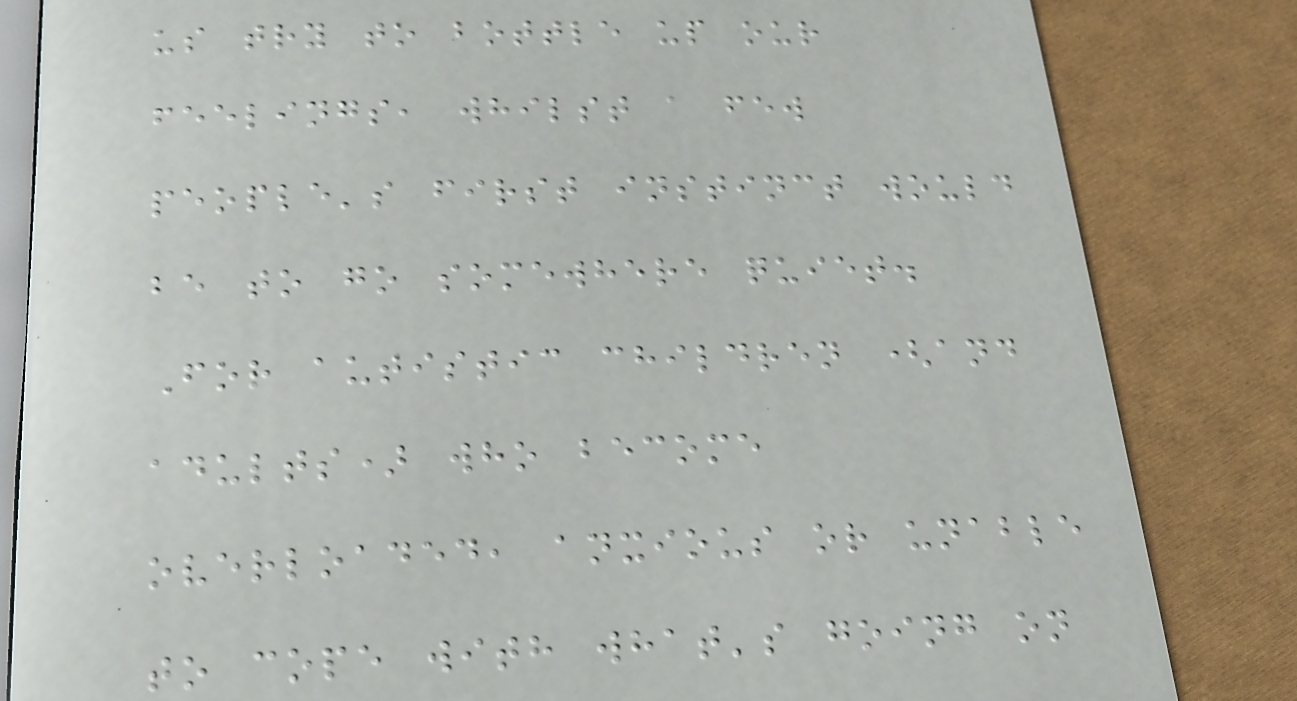us try to bottle up our
feelings, whilst a few
people's first instinct would
be to go somewhere quiet.
For autistic children (and
adults) who become
overloaded, anxious or unable
to cope with what's going on
